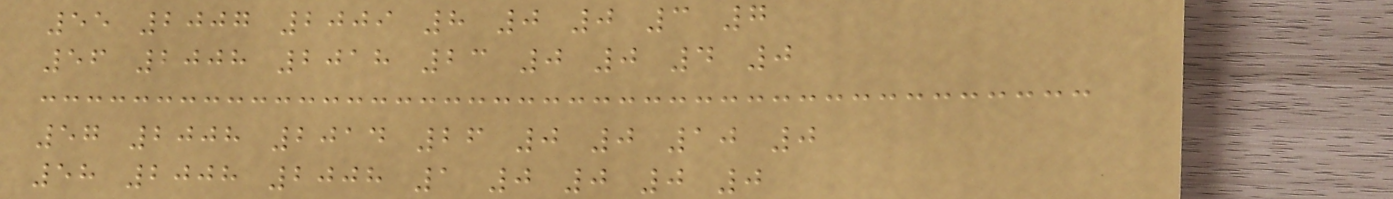55 2007 2009 8 0 0 3 7
56 2008 2018 23 0 0 4 0
57 2008 2014 26 0 0 10 0
58 2008 2008 1 0 0 0 0
